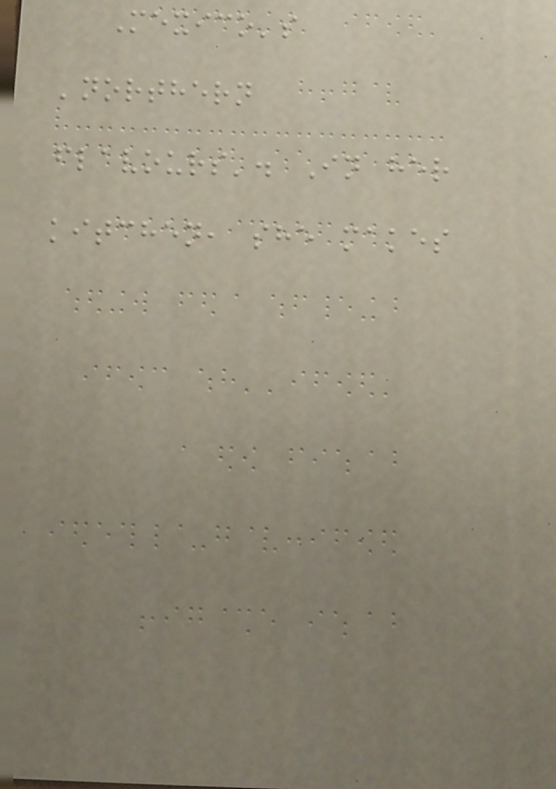Mexico's
'northern
flavours'. In her
kitchen, she makes
